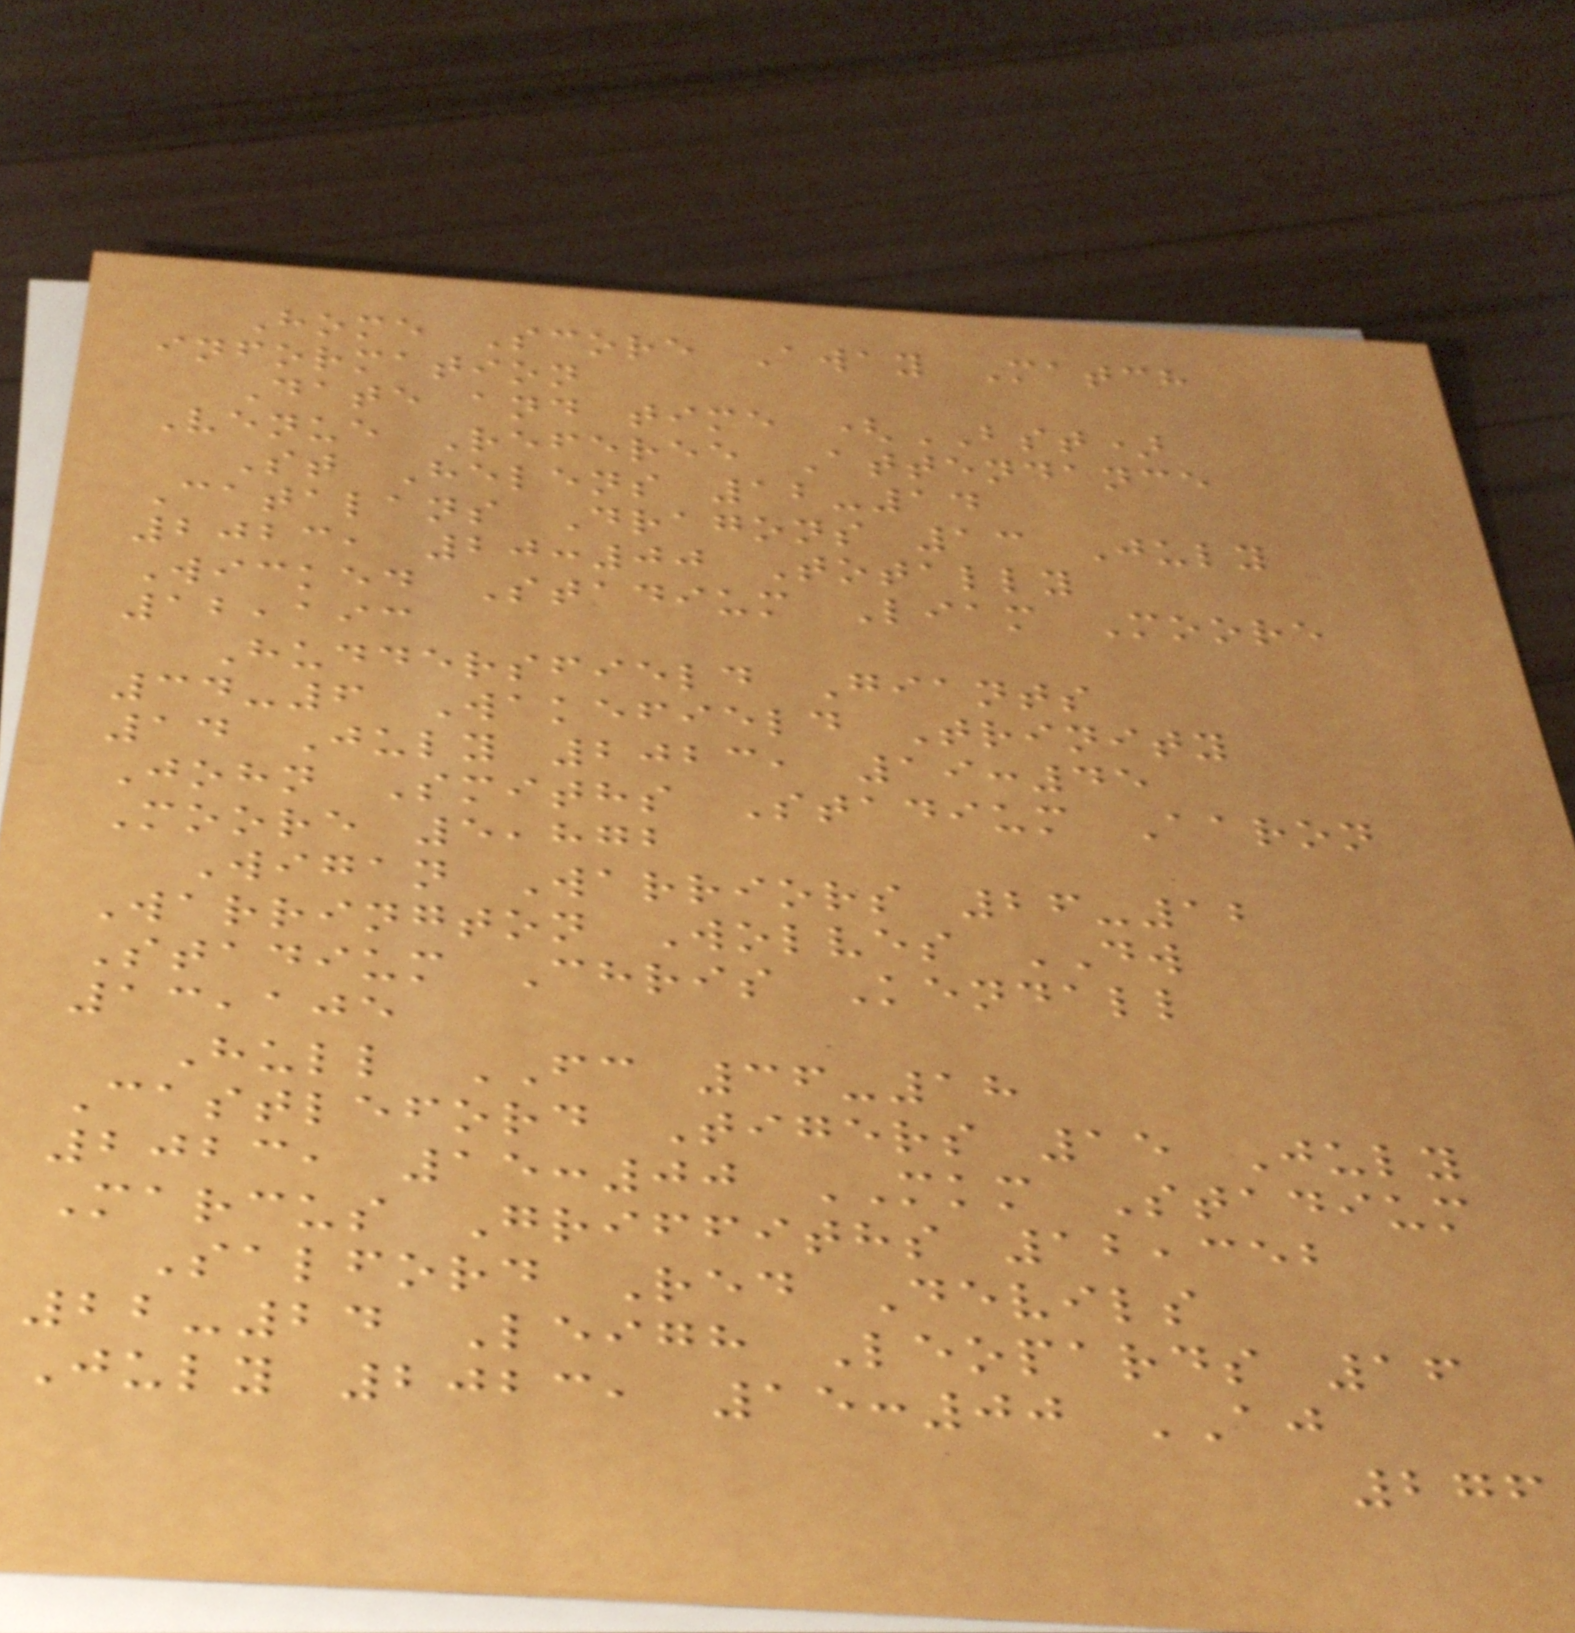Home Score Away Match
information
Date and time (BST)
Venue Referee Attendance
St Helens 12-14
Catalans Dragons 13 July
2023, 20:00 Totally
Wicked Stadium Liam Moore
12,193
Huddersfield Giants
34-6 Wakefield Trinity
14 July 2023, 19:45
John Smiths Stadium Aaron
Moore 5,872
Wigan Warriors 26-12
Warrington Wolves DW
Stadium Chris Kendall
13,105
Hull FC 36-18
Castleford Tigers 15 July
2023, 15:00 MKM Stadium
Marcus Griffiths 12,352
Salford Red Devils
22-24 Leigh Leopards 16
July 2023, 15:00 AJ
276
